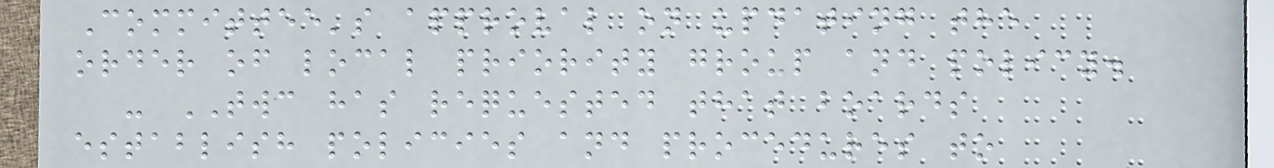Committee's approval on updating the
order of local priority group and policy.
- TWC has requested that boards
establish policies and procedures to
